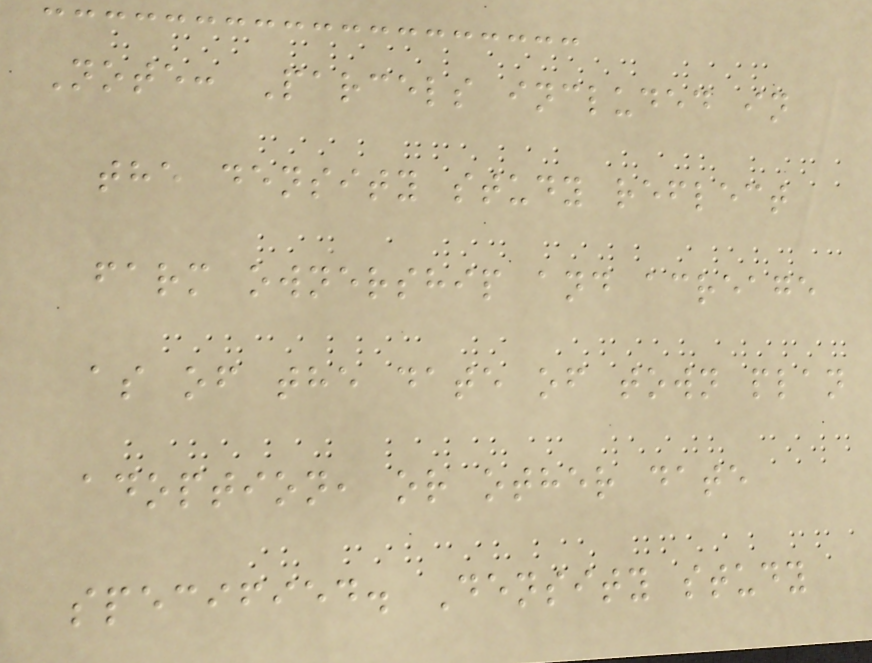Note: Parcels included in
the density study reflect
farm ownership and acreage
as of the date of town plan
adoption, or other date
specified. Density study
